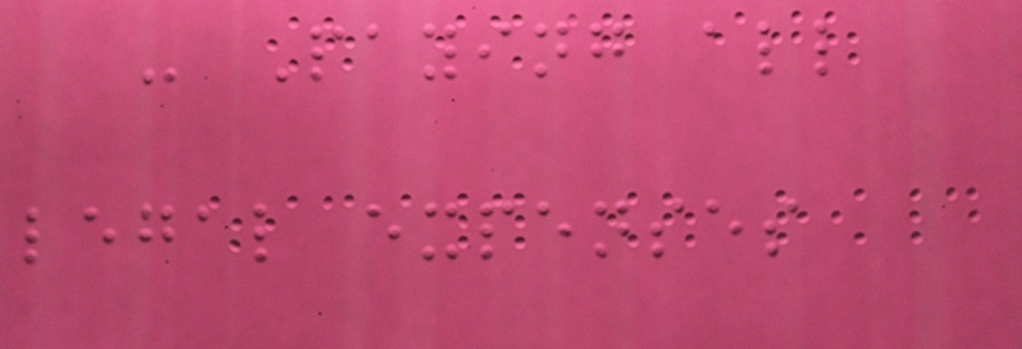- Paying all
legal expenses
